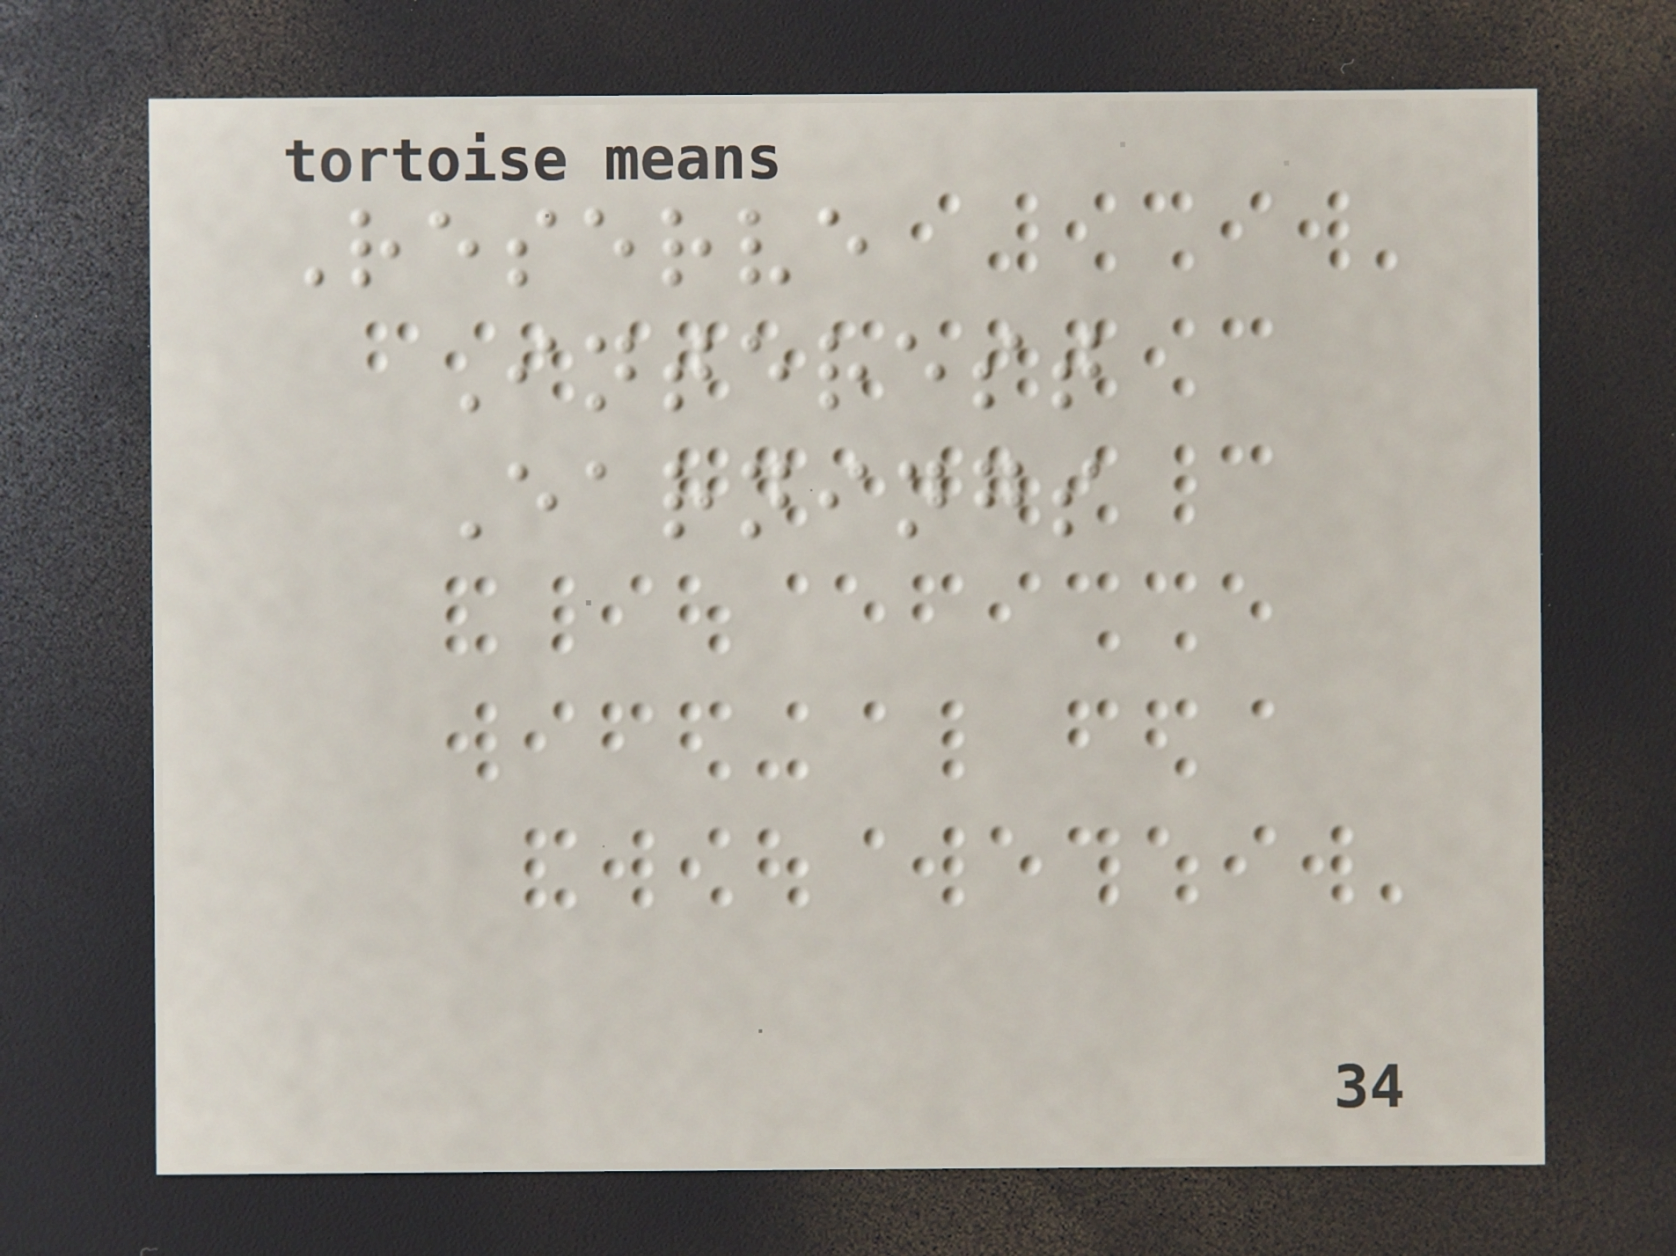Reserve
Interest
Earnings
